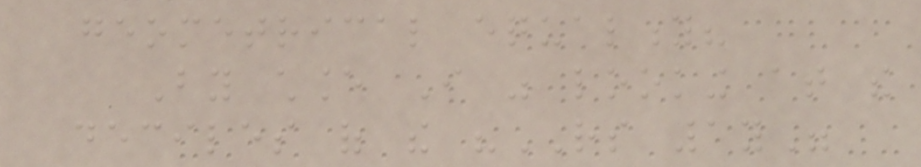geometrical equality?
By chance I was looking at the
deciles of the "RS 1y"
